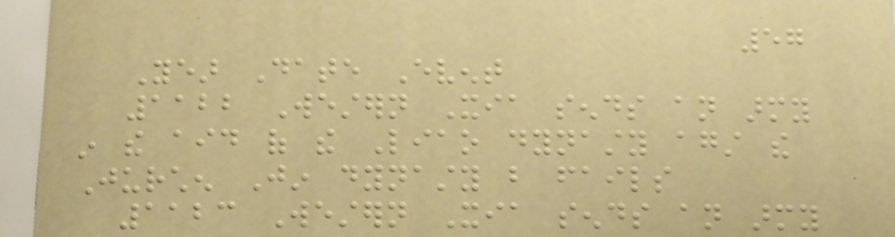57
Year Date Event
1122 Western Xia sends an army
in the aid of the Liao dynasty against the
Jurchen Jin dynasty but fails
1123 Western Xia sends an army
